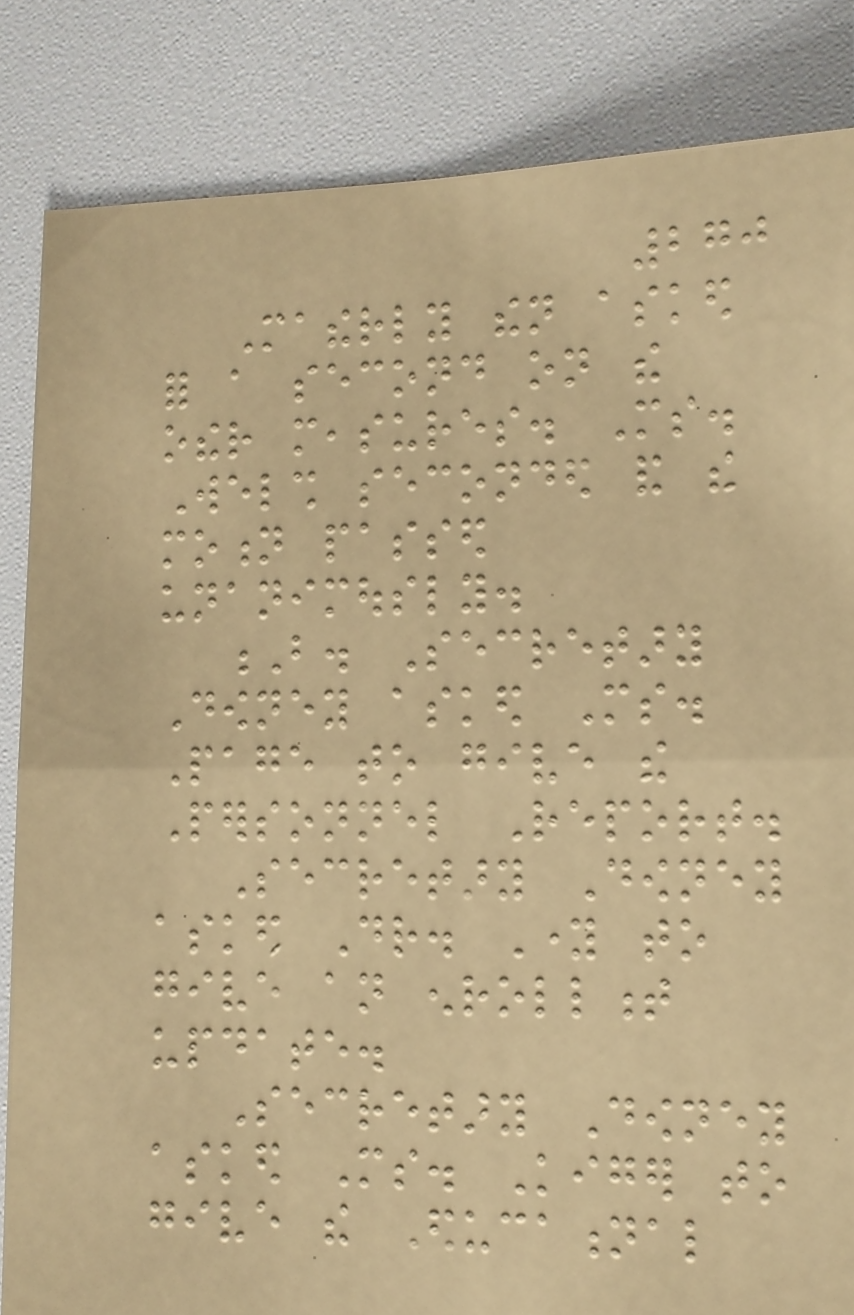270
Matherly then asked
for a second on the
other measures. Ms.
Welsh seconded and the
motion passed
unanimously.
B. Secretary
Downey asked Ms.
Page to give the
Personnel Report.
Secretary Downey
asked Dr. Young to
give an enrollment
update.
Secretary Downey
asked Ms. Kiger to
give the Educational
